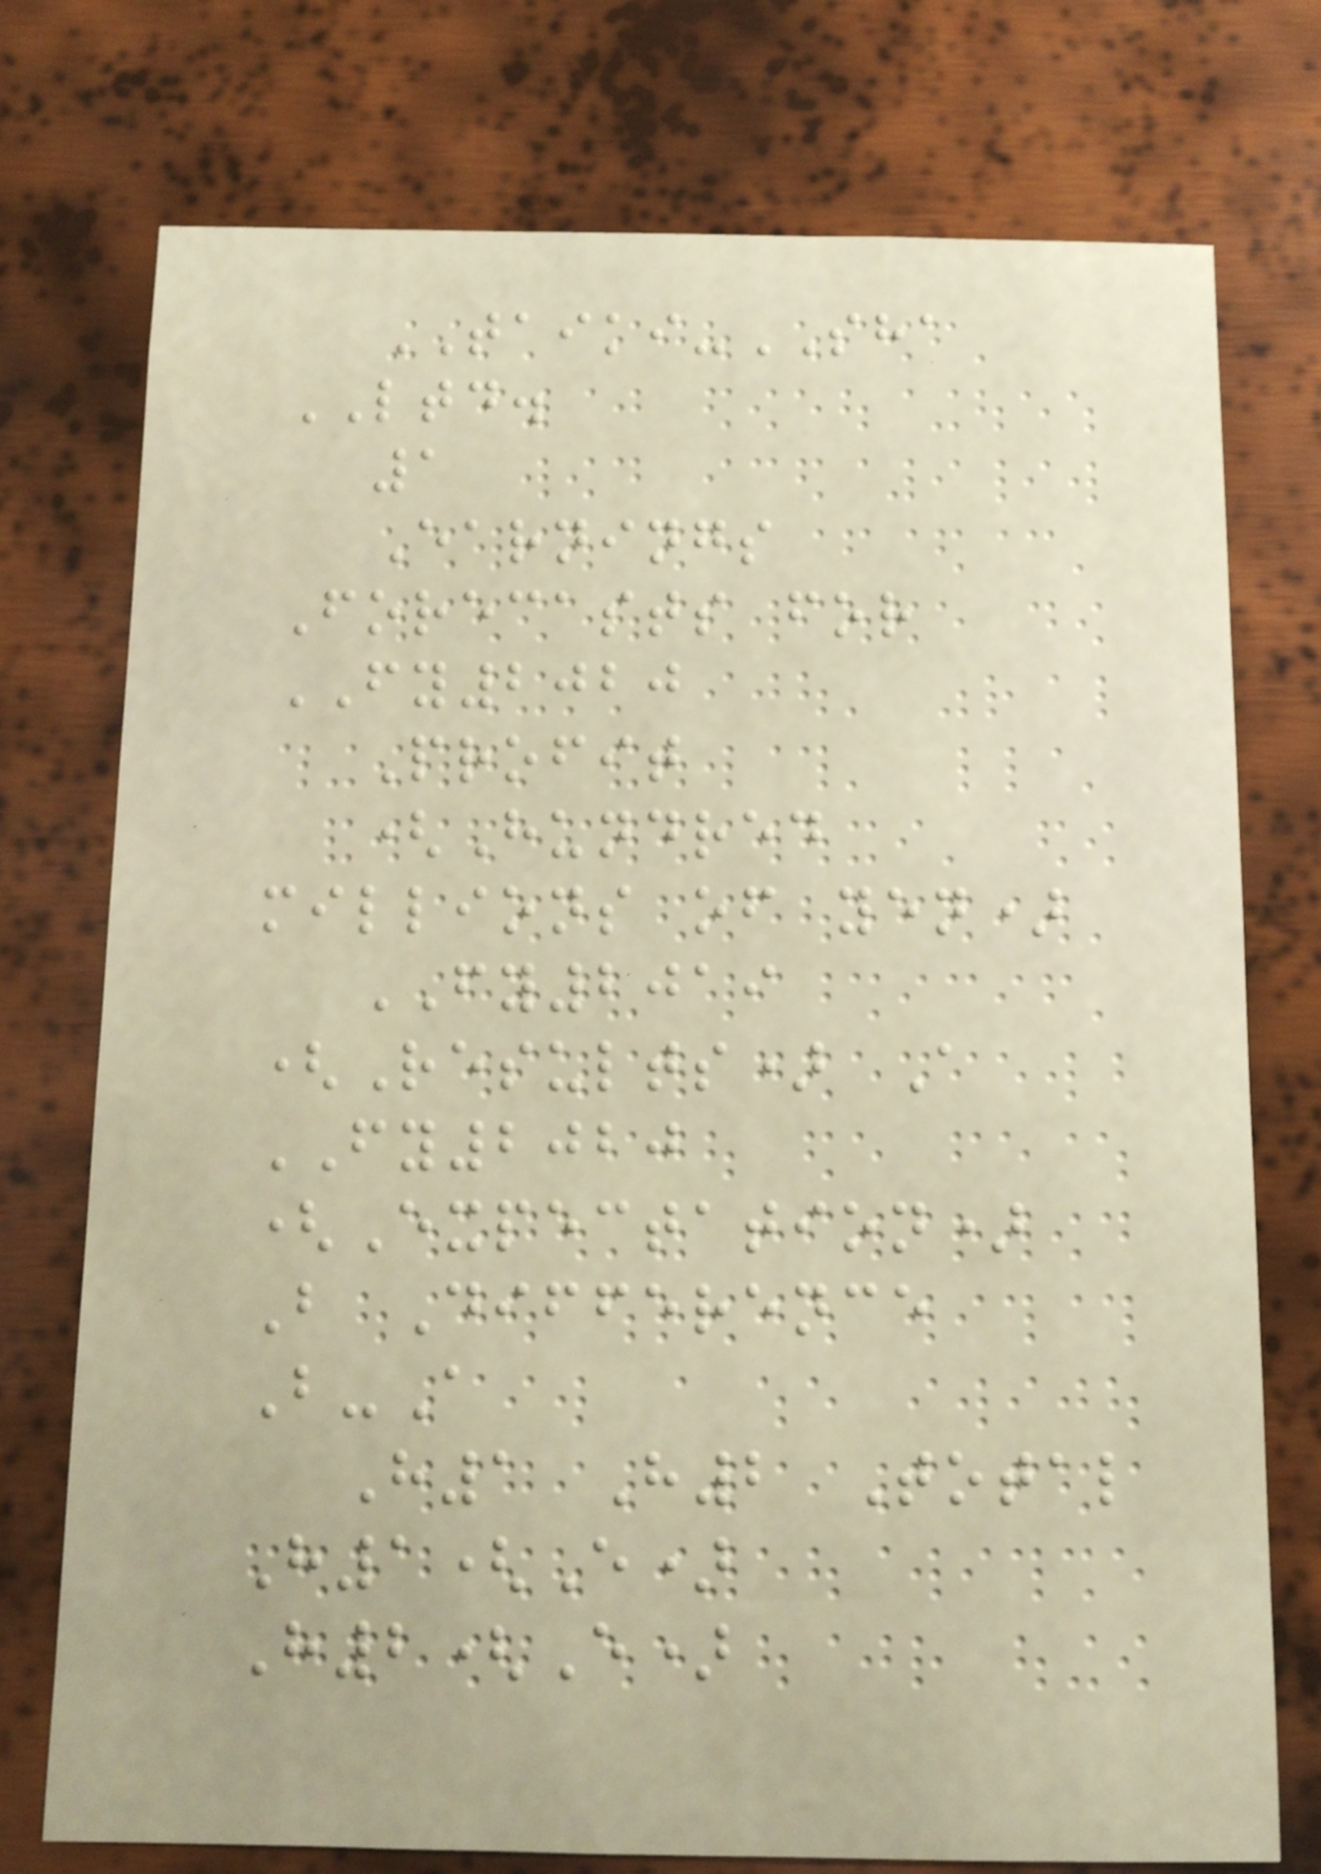TAIKI-SHA
LTD.
1
Earnings
Forecasts for
FY2020
Profit
(Hundred
millions of yen)
FY2019
(Results) A
FY2020
(Expectation)
B Difference
B-A
H1 H2 Total
H1(E)
H2(E)
